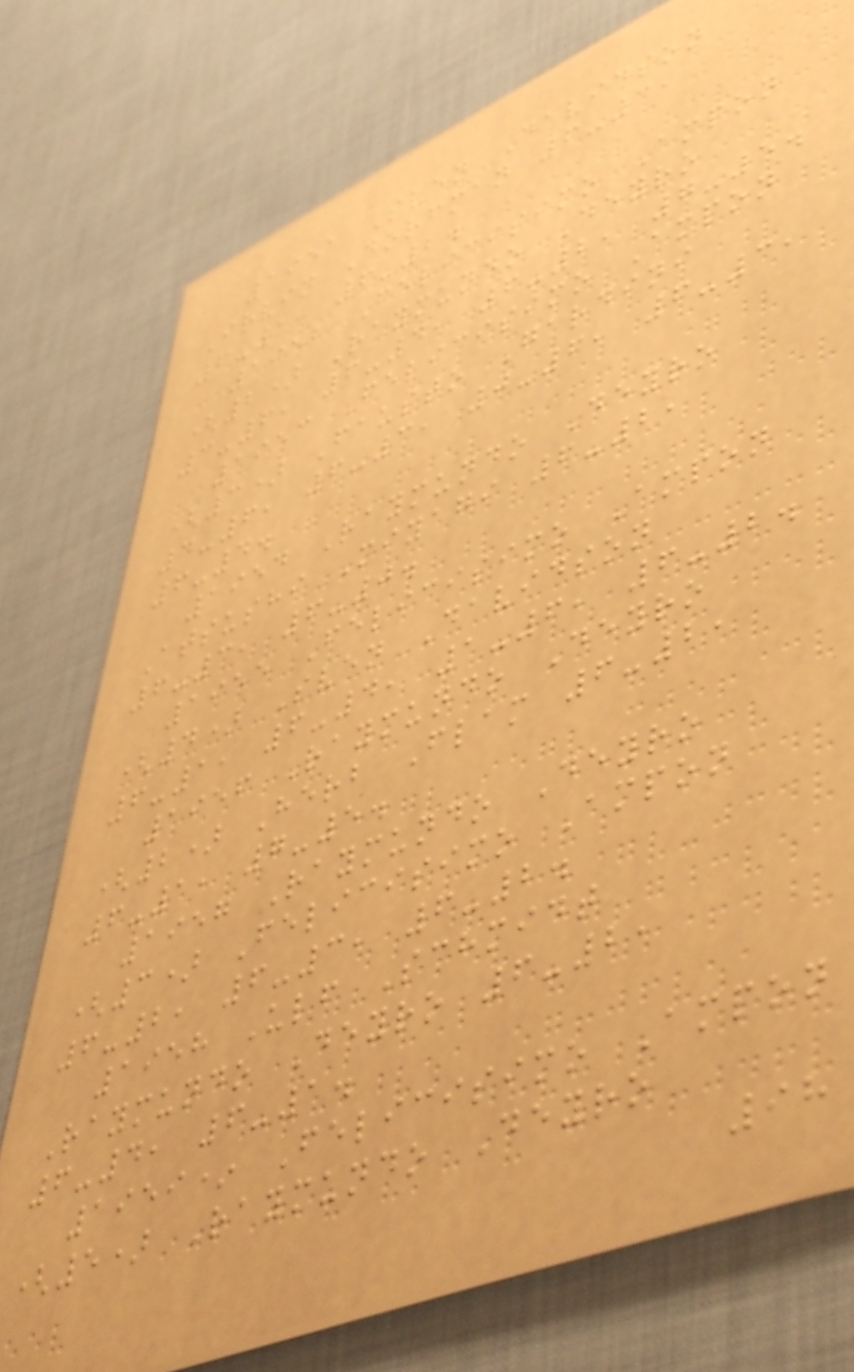1951 Sven Davidson
Irvin Dorfman 6-3,
6-1, 6-2.
1952 Felicisimo Ampon
(2) Raymundo Deyro
3-6, 6-4, 6-2, 7-5.
1953 Felicisimo Ampon
(3) Fausto Gardini
4-6, 6-3, 0-6, 6-3,
6-4.
1954 Raymundo Deyro
Atsushi Miyagi 6-2,
6-3, 6-0.
1955 Felicisimo Ampon
(4) Sven Davidson
6-1, 6-4, 1-6, 6-2.
1956 Raymundo Deyro
(2) Herb Flam 6-2,
6-1, 7-5.
1957 Raymundo Deyro
(3) Felicisimo Ampon
6-2, 6-3, 6-2.
1958 Ulf Schmidt
Raymundo Deyro 6-2,
6-4, 6-1.
1959* Felicisimo Ampon
(5) Raymundo Deyro
98
